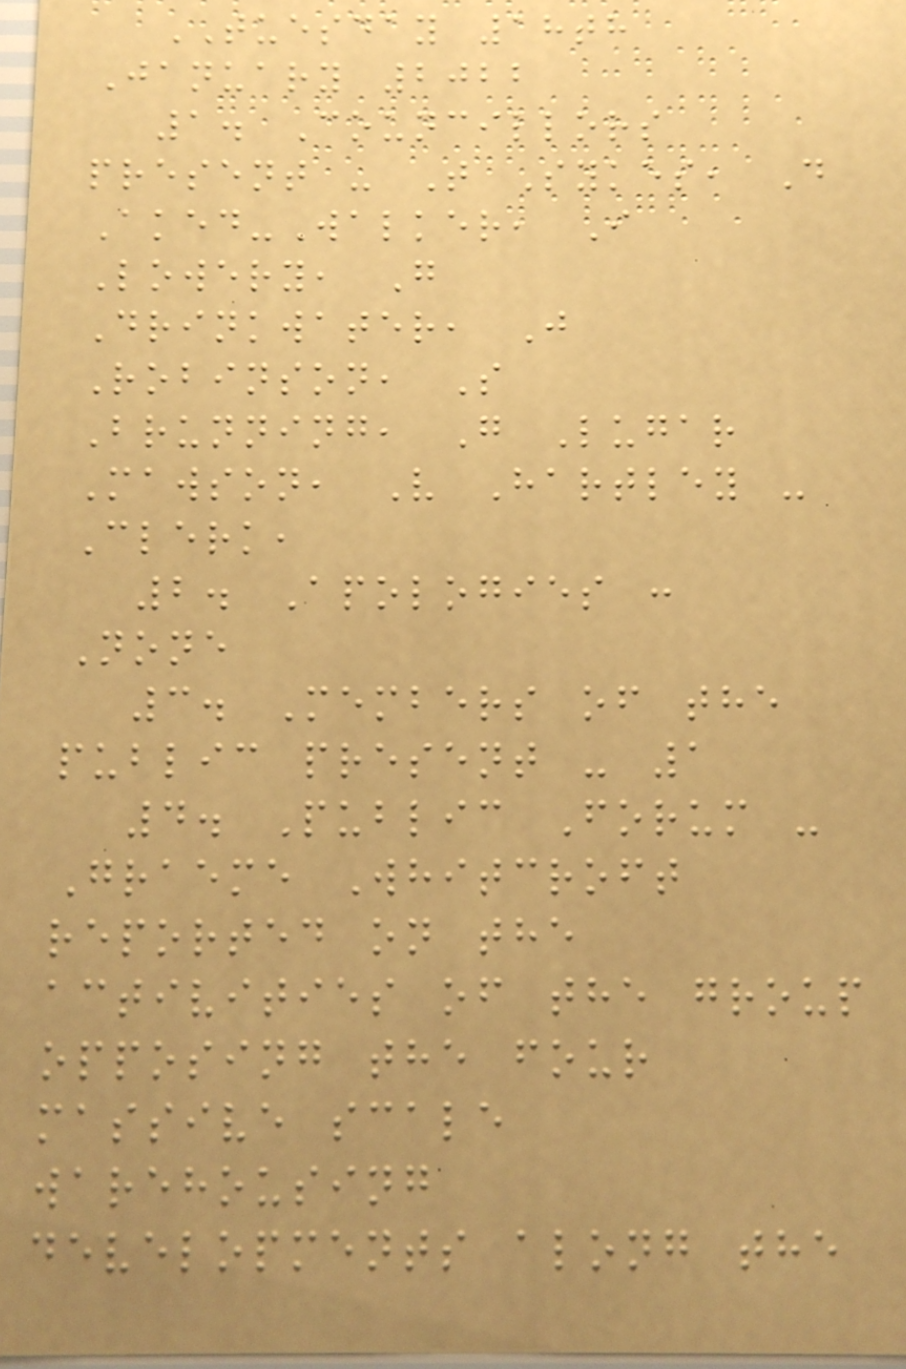TUESDAY 18th
January 2022
1. Councillors
present - T Sykes, D
Aked-Walker, I
Lowery, G
Drinkwater, J
Robinson, S
Brunning, G Lugar
Mawson, V Hartley -
Clerk,
2. Apologies :
None
3. Members of the
public present - 1
4. Public Forum -
Graeme Whitcroft
reported on the
activities of the group
opposing the four
massive scale
warehousing
developments along the
